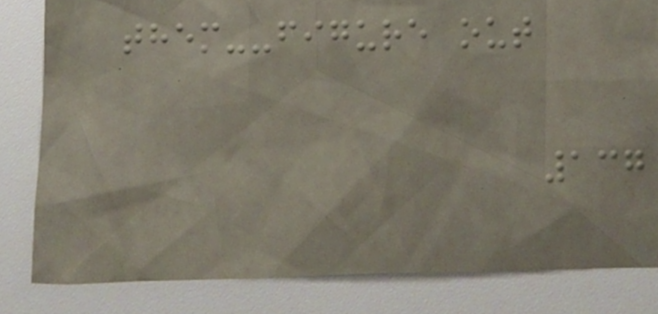them--figure out
137
